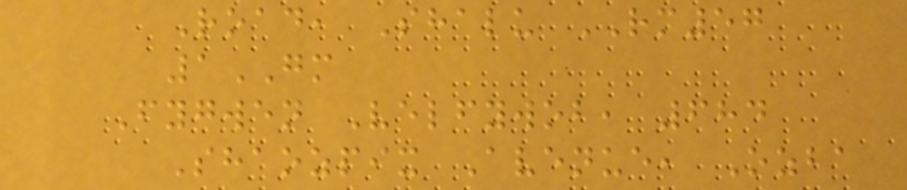Road, Shalu RM57
1GM
Fygwen Velfywob, 684
Shaozpix Avenue, Ozba
